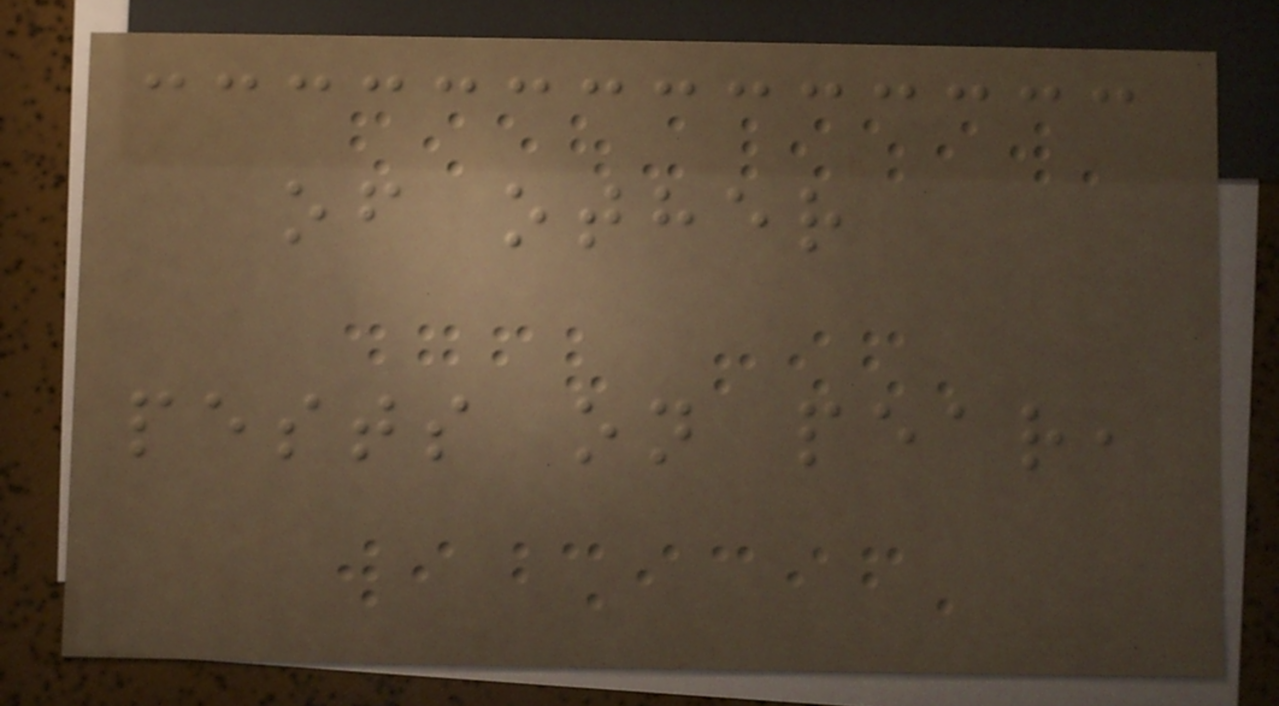of other
pests on pear,
